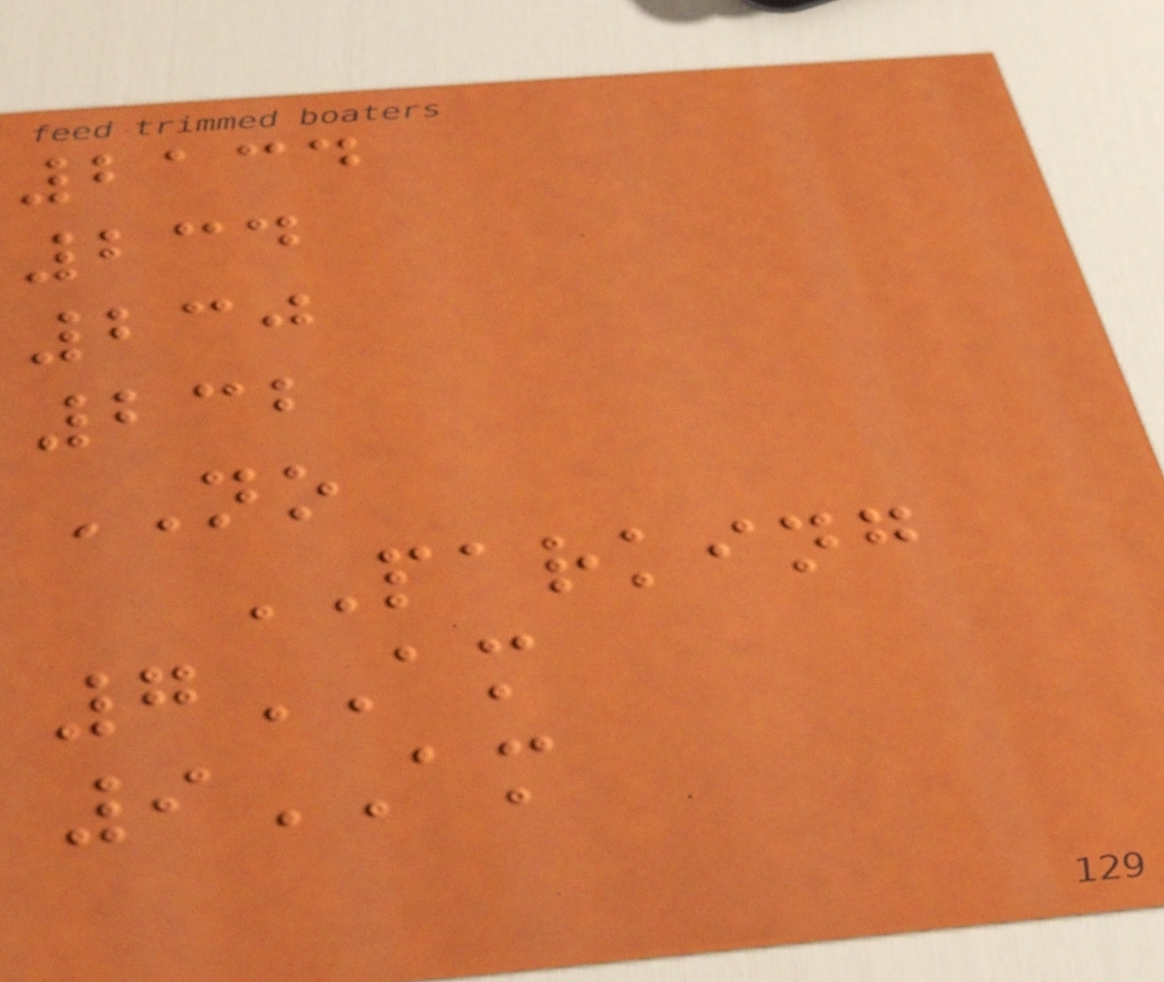2134
234
230
232
NO
PARKING
7AM
9AM
